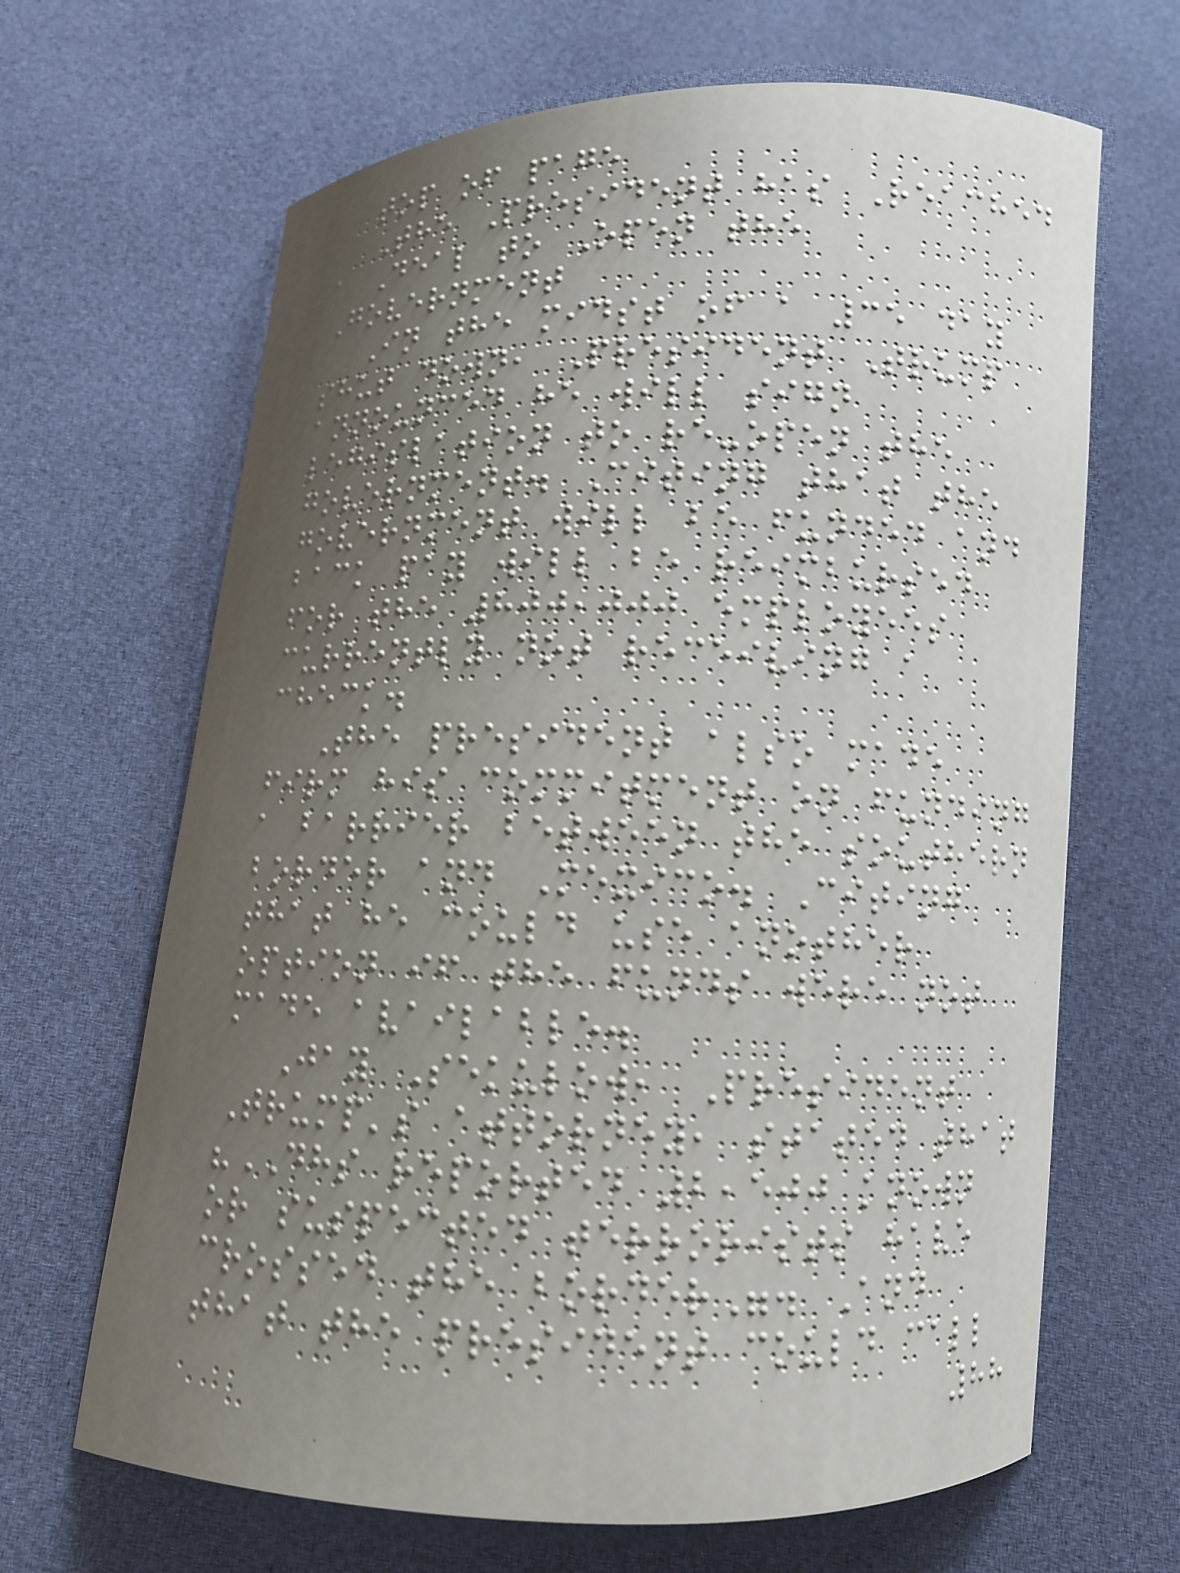top of page
The President has Reached
a Deal to Open the
Government
In the midst of a 35 day
shut down, President Trump
announced he will sign
legislation to re-open the
government. Citing that the
government will be funded and
back pay will be reimbursed
for the 800,000 employees
currently not receiving a
check.
The president also made
firm his commitment on funding
a barrier between the southern
border and Mexico. Citing
that he could use another
option if the funds were not
made available.
Jay Sekulow, President
Trump's attorney, stated that
"DHS reported 2,500 known
or suspected terrorists have
crossed the border". And
that the president could call
88
